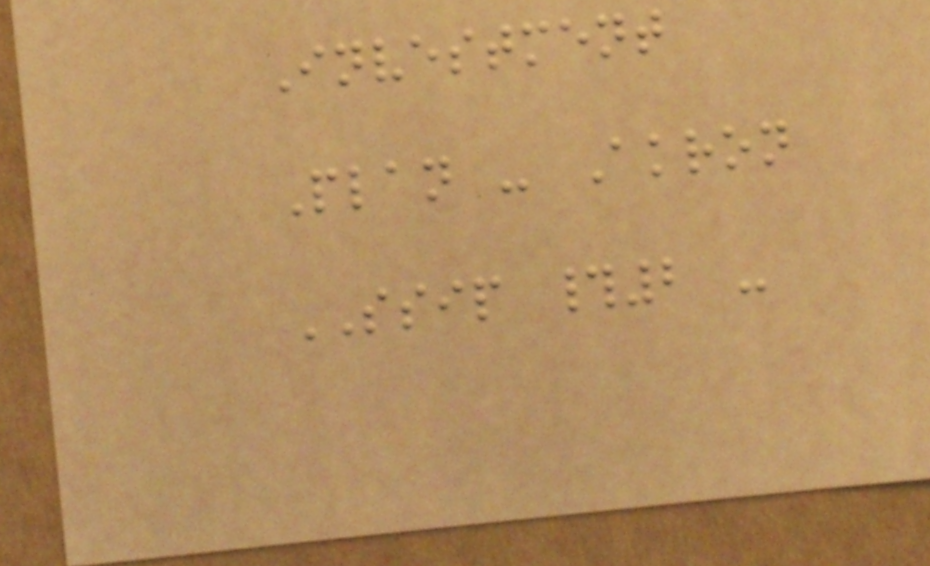Investment
Plan - Akron
SSIP #2 -
